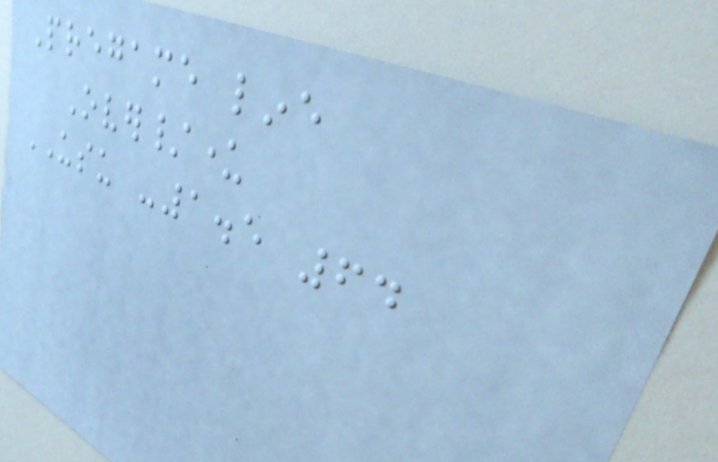Pregame line
Over/under
USU -1.5 64
